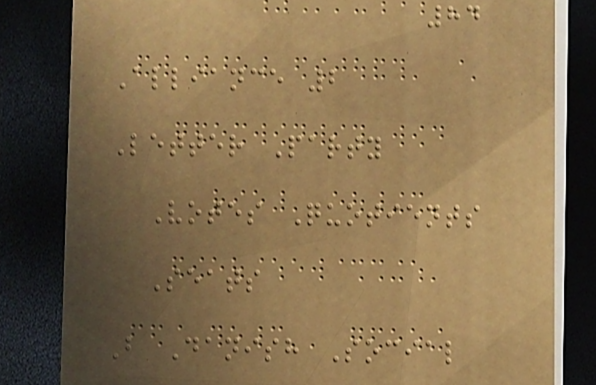84
Alliance 2
Letter Party
Votes Quotients
Seats
B Danish Social
